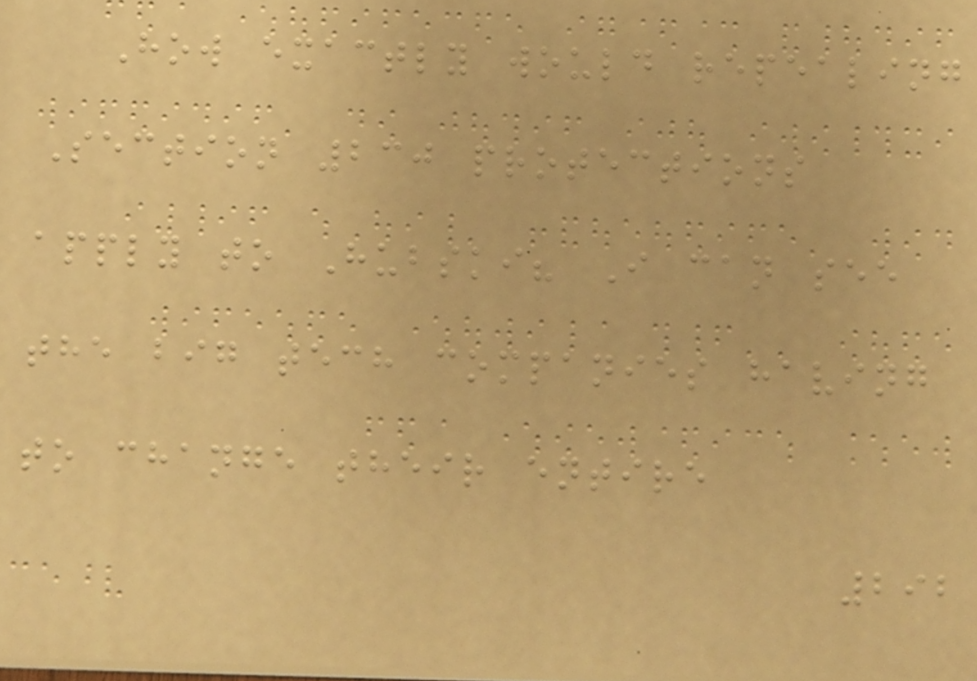How exactly would repealing
Section 230 protections
apply to Hubski? I can see
the big tech companies having
to change their entire
292
